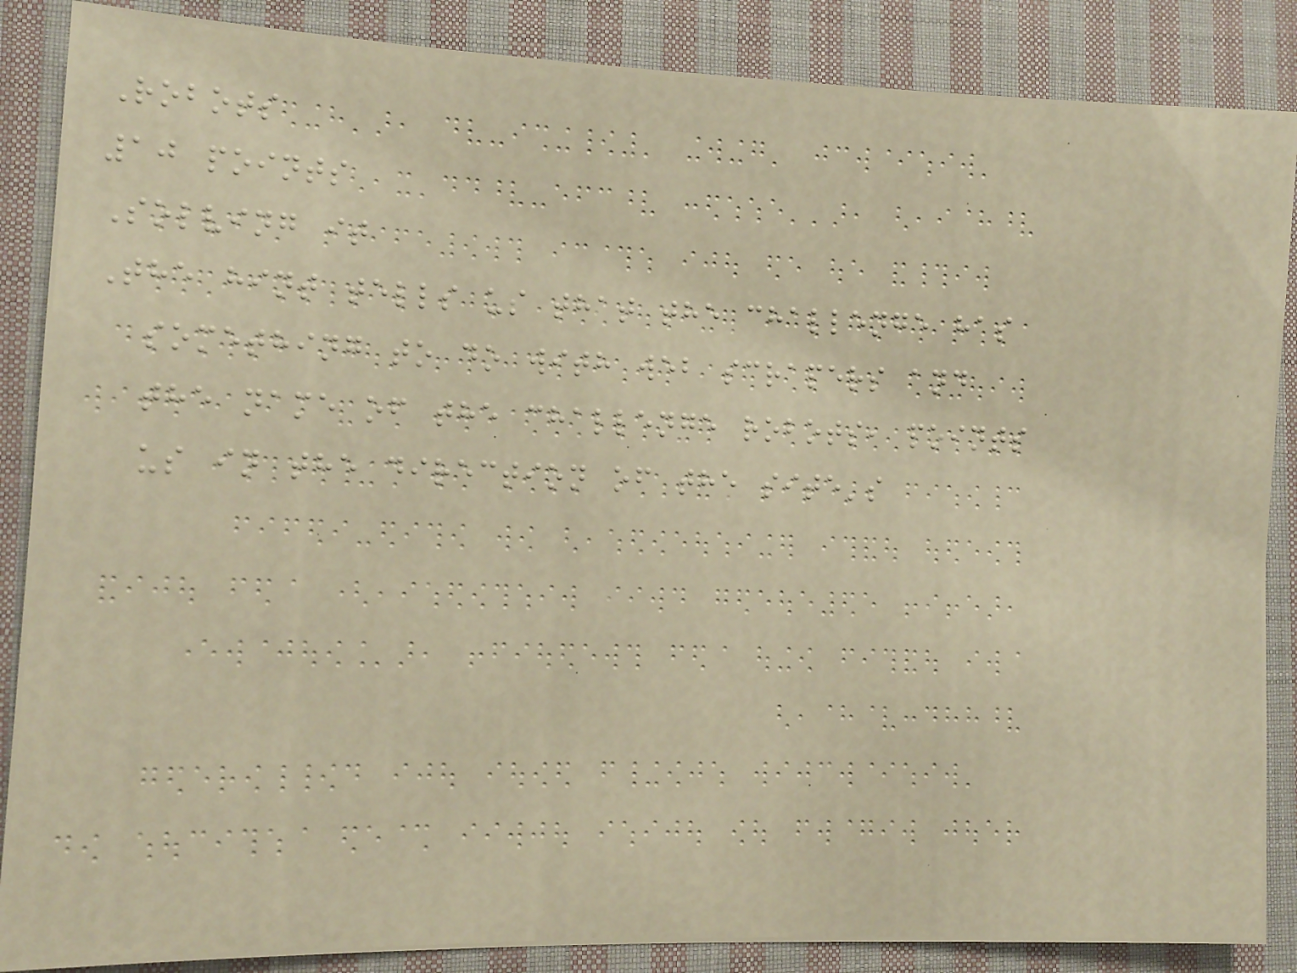Robots
10 points
Solving it
The hint tells us that the challenge has
something to do with web scrapers and
the name of the challenge robots, points
us in the direction of the site's
